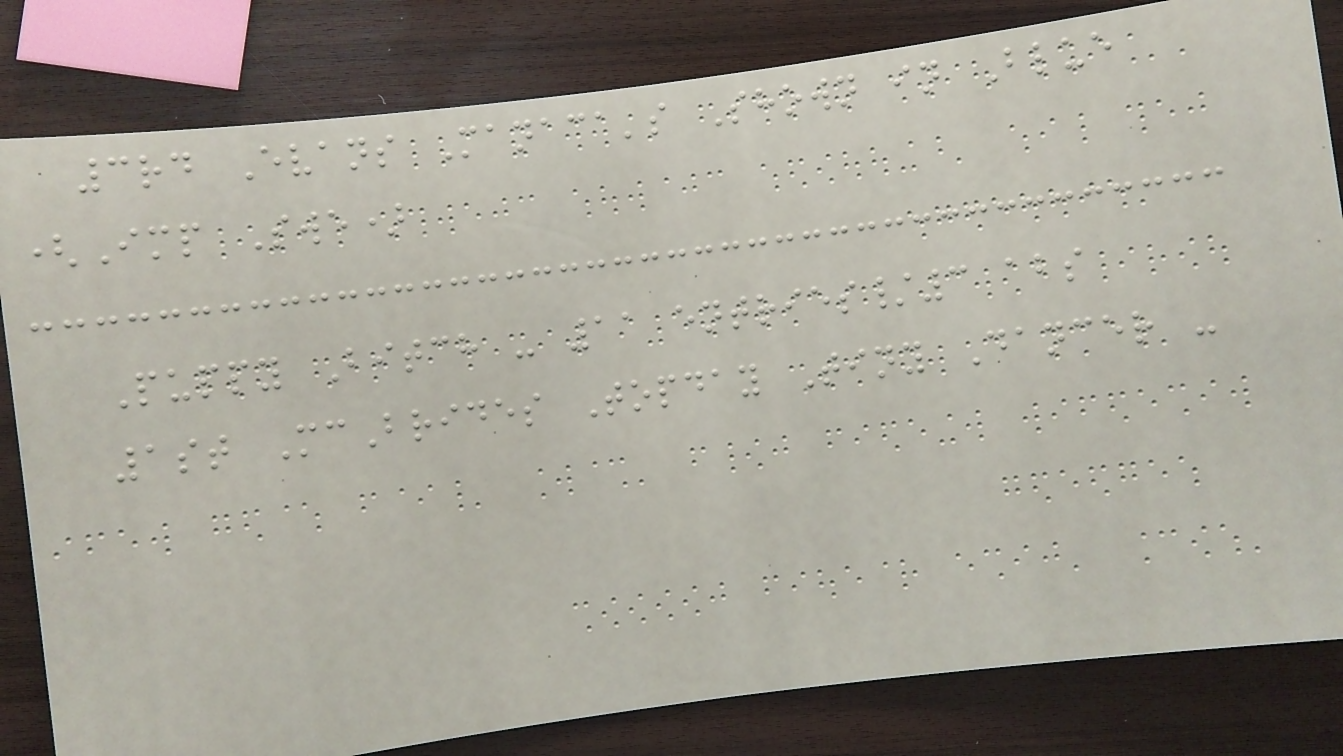3rd Evans Manaca's Shown in Blue
(Imp Swe)
Puppy Bitch - 11 entries/3 abs
1st McBrides Topday Tiny Dancer -
